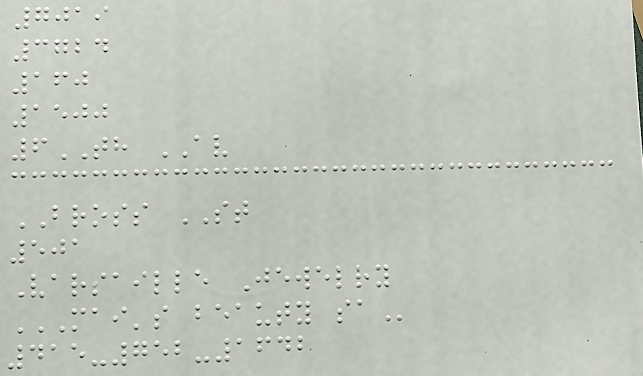7019
3724
160
1500
6TH AV
BROSS ST
501
Varsaille Jewelry
MAI'S BEAUTY SA
415-752-1642
